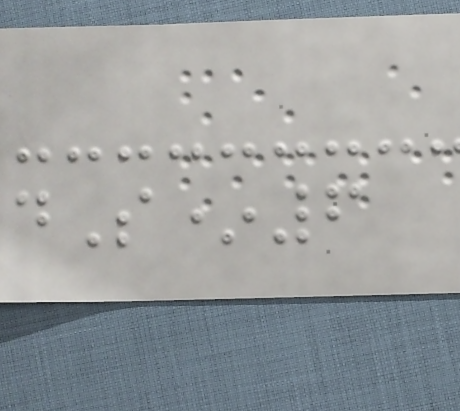dS*6
